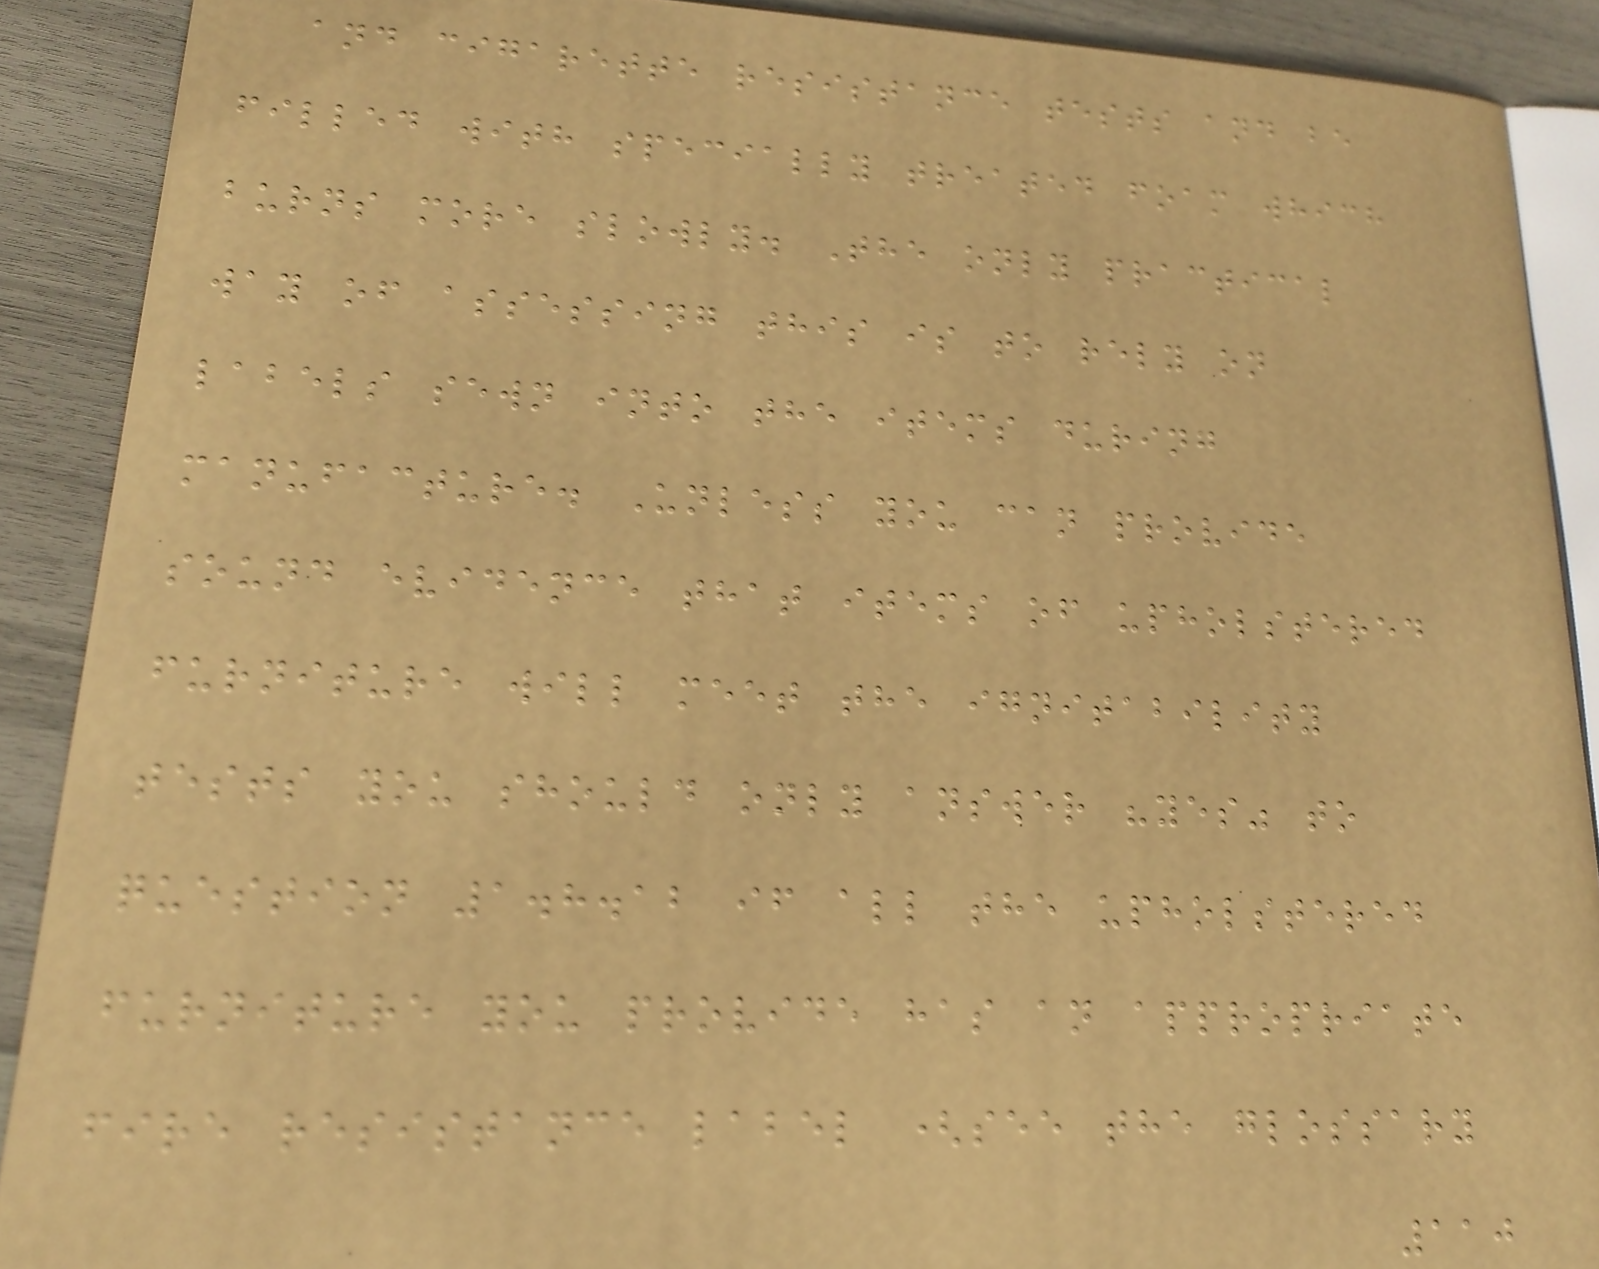and cigarette resistance tests and be
filled with specially treated foam which
burns more slowly. The only practical
way of assessing this is to rely on
labels sewn into the items during
manufacture. Unless you can provide
sound evidence that items of upholstered
furniture will meet the ignitability
tests you should only answer "yes" to
question 1.8.12 if all the upholstered
furniture you provide has an appropriate
fire resistance label (see the glossary
110
